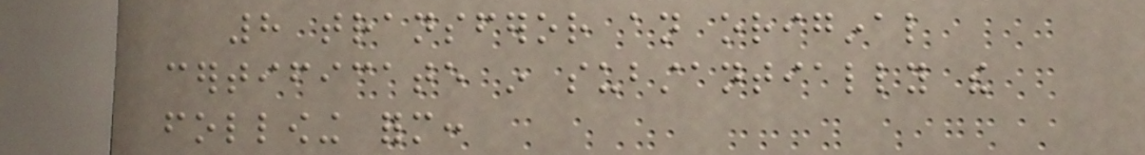8 transferor an original
certificate in substantially the
following form:
